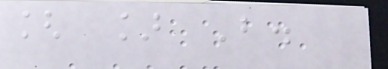[ ] B.
